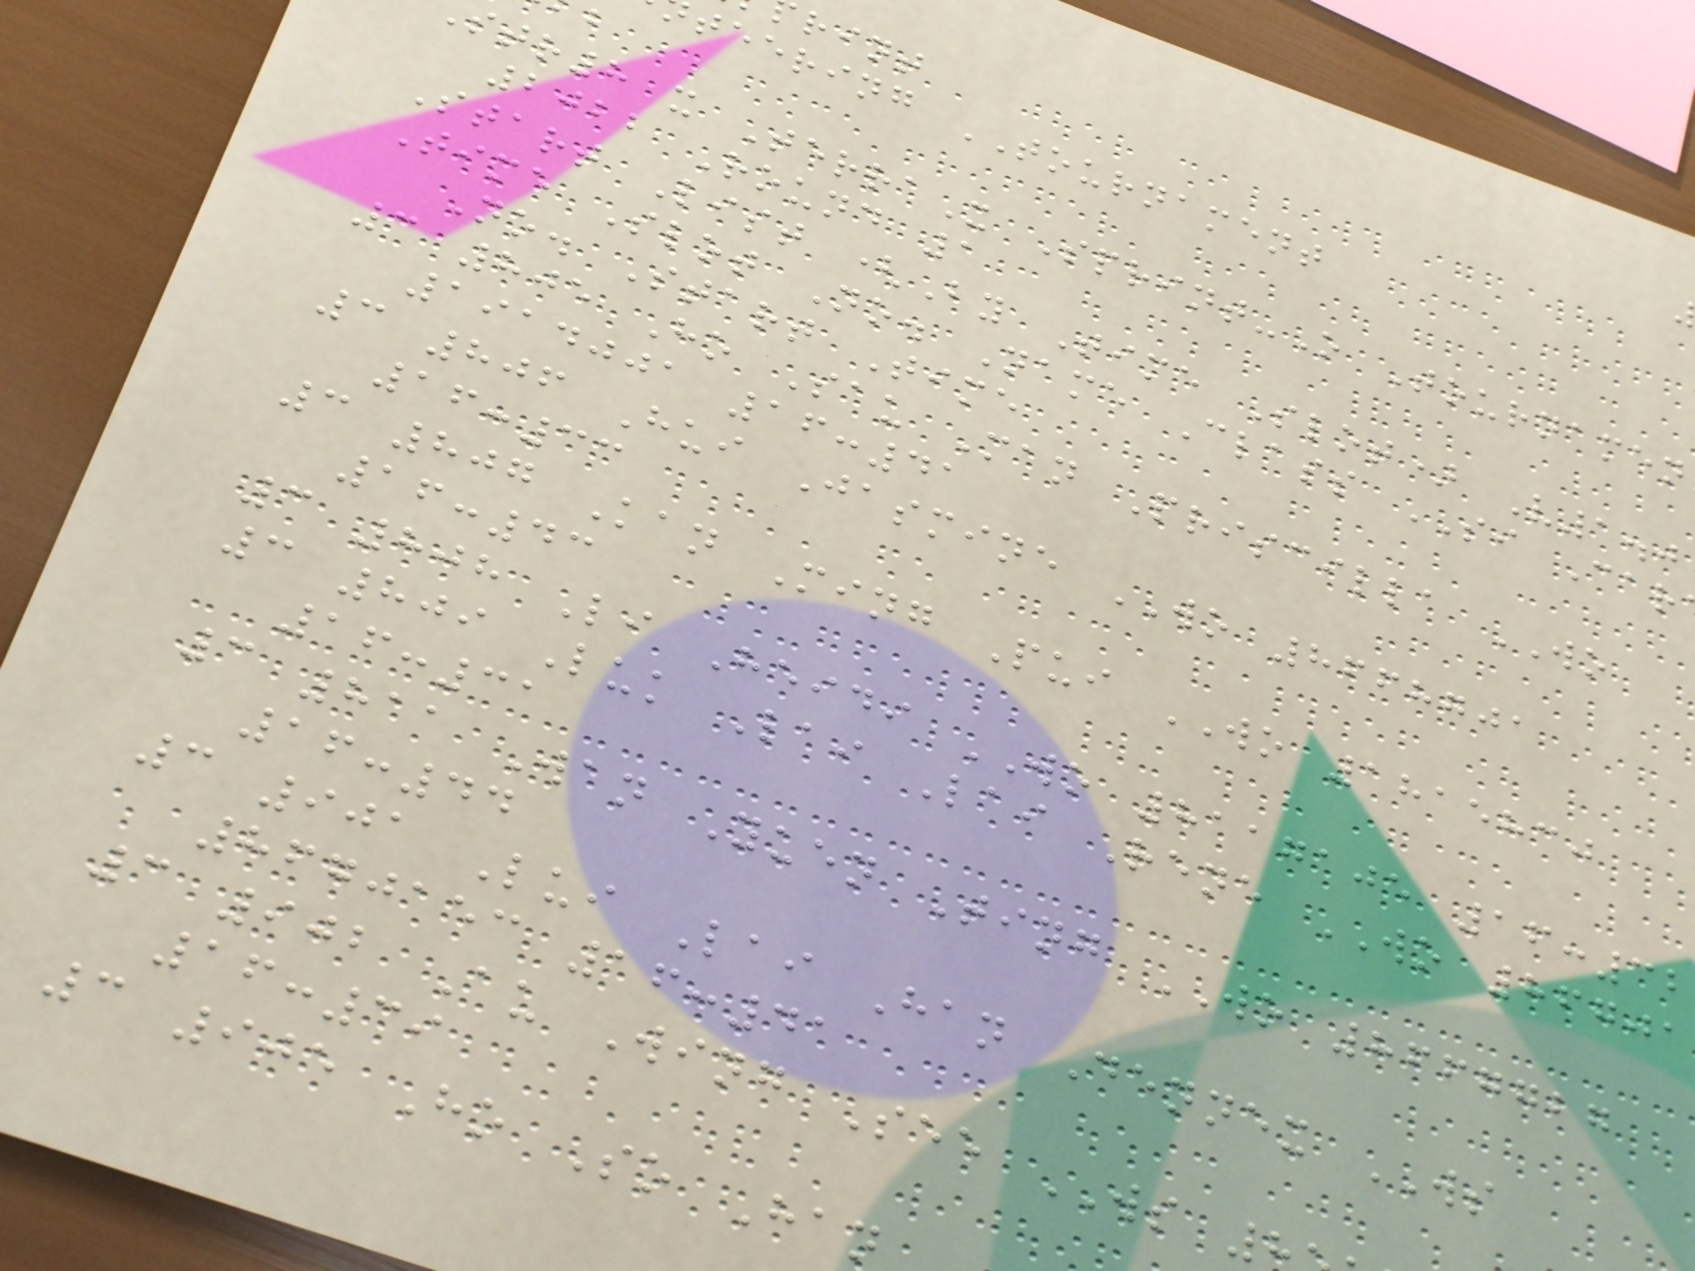rint
teering TOURNAMENT
str8 x TerraX Sprint-O Tournamen
2022 Round 1
Start List (By Time Slot) V1.0
Time Slot No. Name Class SI Car
No. Start Time
3 805 Ho Sau Man Priscilla WO
1914001 16:41
3 806 Hui Jasmine WO 8668701
16:33
3 807 Kan Ming Pui WO 1815830
16:43
3 808 Li Heidi WO 8117105 16:32
3 809 Luk Lai Lai Rene WO 86701
16:31
3 811 Wan Yuen Ting WO 8667727
16:44
3 901 Lui Lai Han Dennex WS
8670153 16:41
3 902 Au Wing See WS
16:39
3 905 Ho So Han
